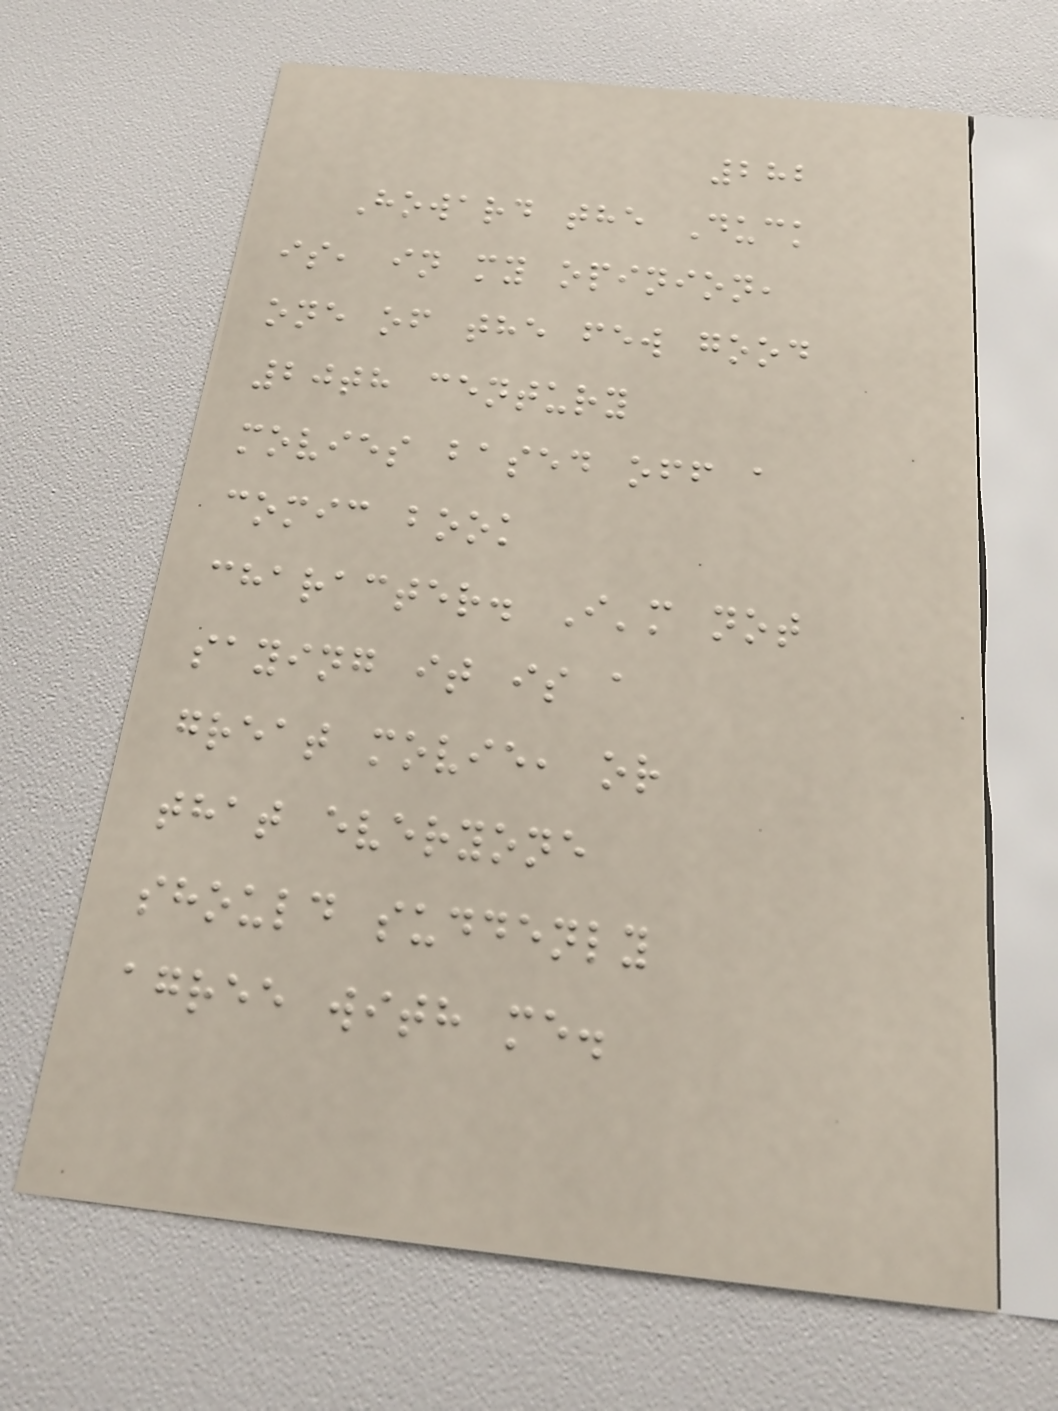282
Howard the Duck
is, in my opinion,
one of the few good
20th century
movies based off a
comic book
character. I'm not
saying it is a
great movie, or
that everyone
should suddenly
agree with me.
